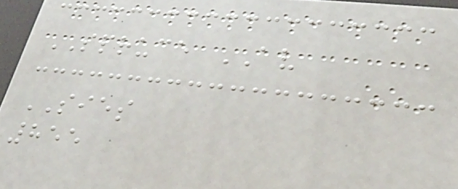SPRUCE AV
SIES
855
